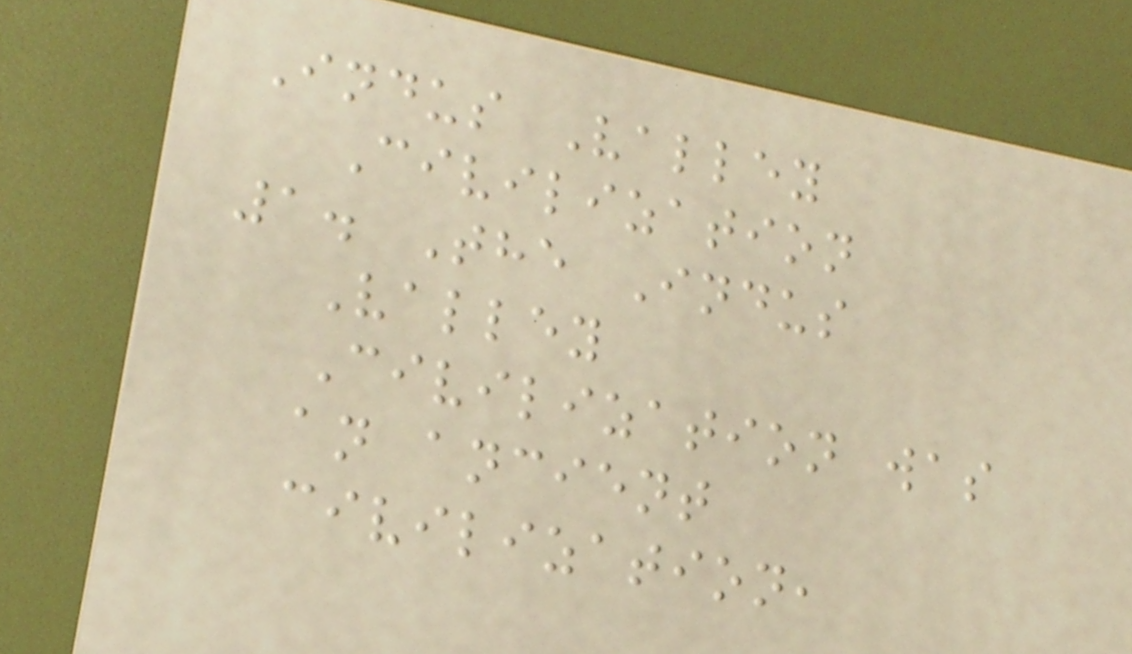Indus Valley
Civilization
1. The Indus
Valley
Civilization was
an ancient
civilization,
